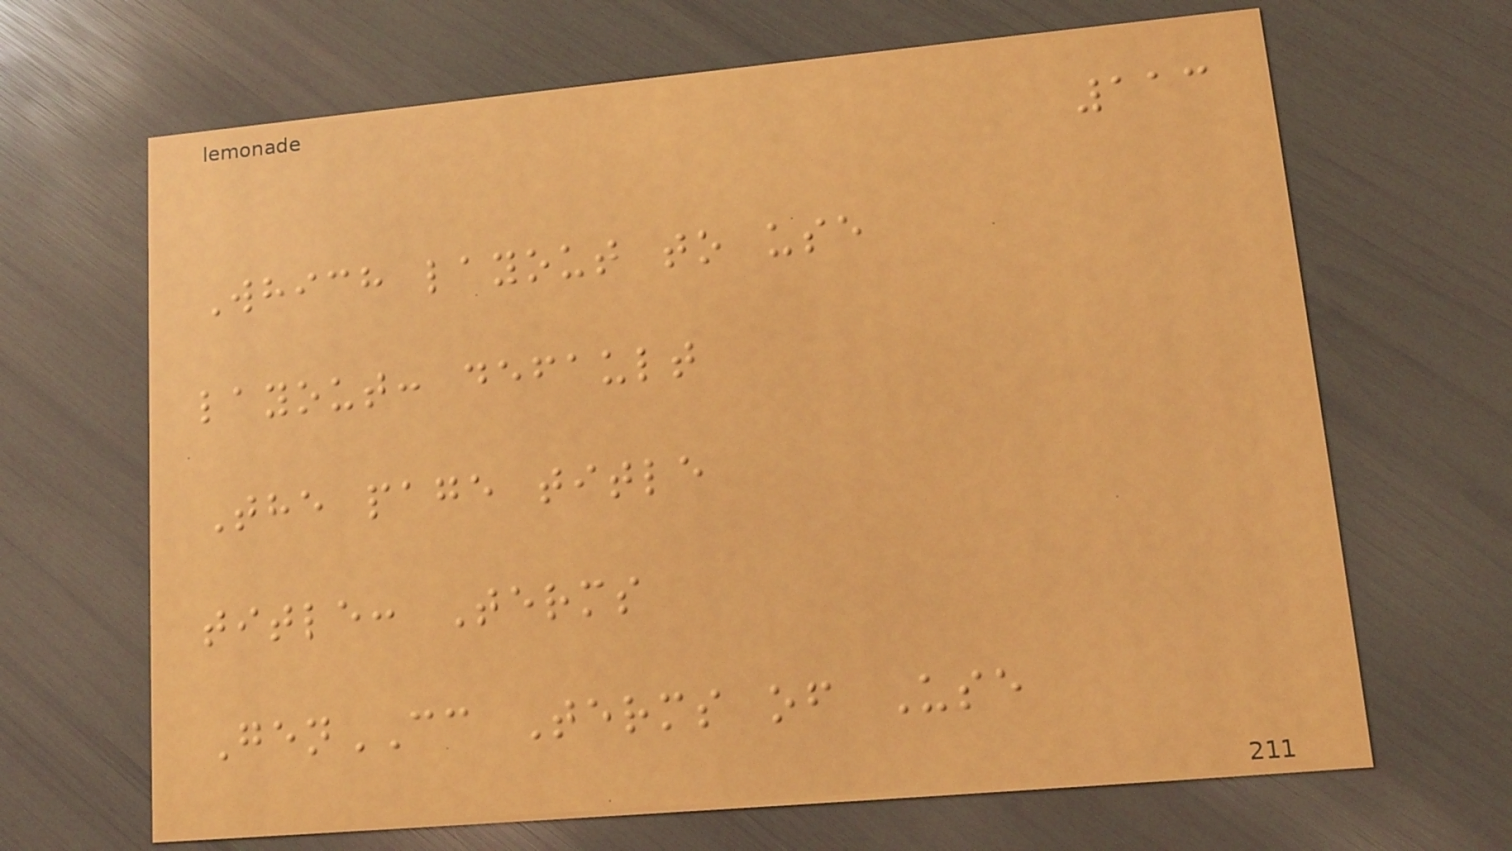113
Which layout to use
layout: default
The page title
title: Terms
GenCC Terms of Use
